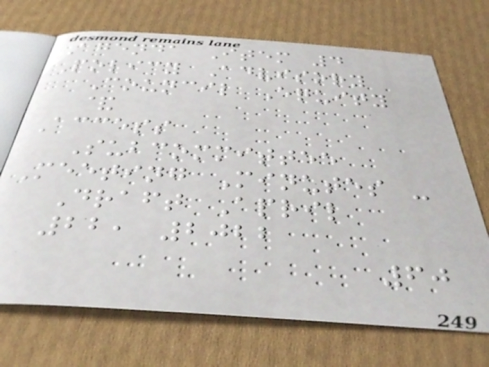Agenda Item 4
Policy Advisory
Council Equity
&
Access
Subcommittee
Meeting Minutes -
Draft April
22, 2022
60
